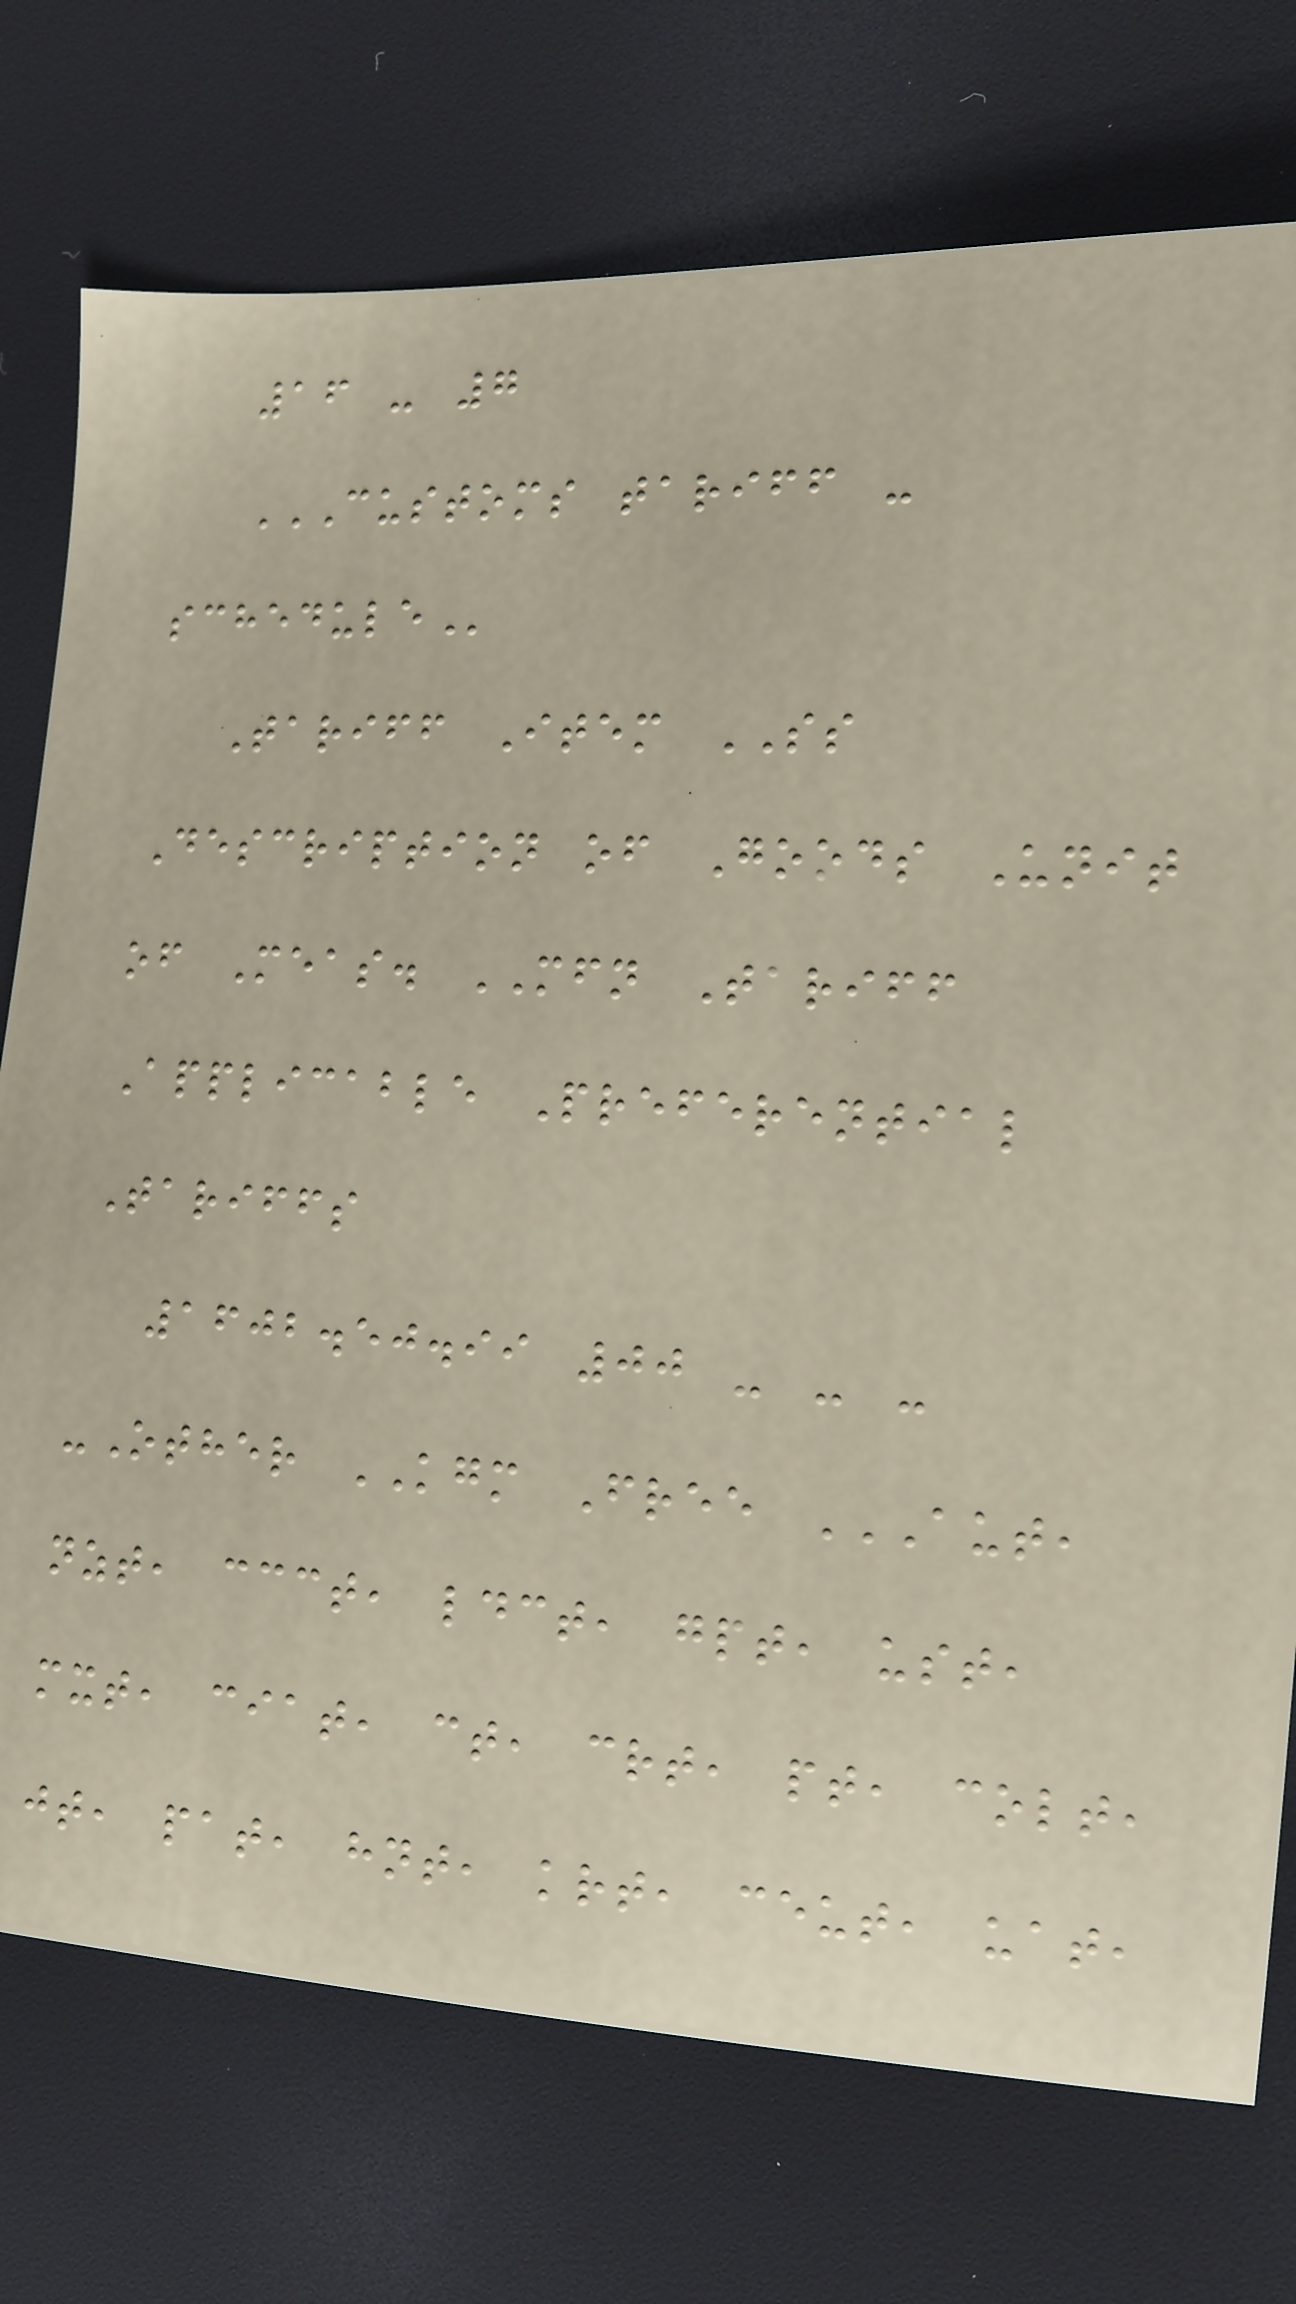16 - 7
CUSTOMS TARIFF -
SCHEDULE
Tariff Item SS
Description of Goods Unit
of Meas. MFN Tariff
Applicable Preferential
Tariffs
1602.50.99 00 - - -
-Other KGM Free AUT,
NZT, CCCT, LDCT, GPT, UST,
MXT, CIAT, CT, CRT, PT, COLT,
JT, PAT, HNT, KRT, CEUT, UAT,
